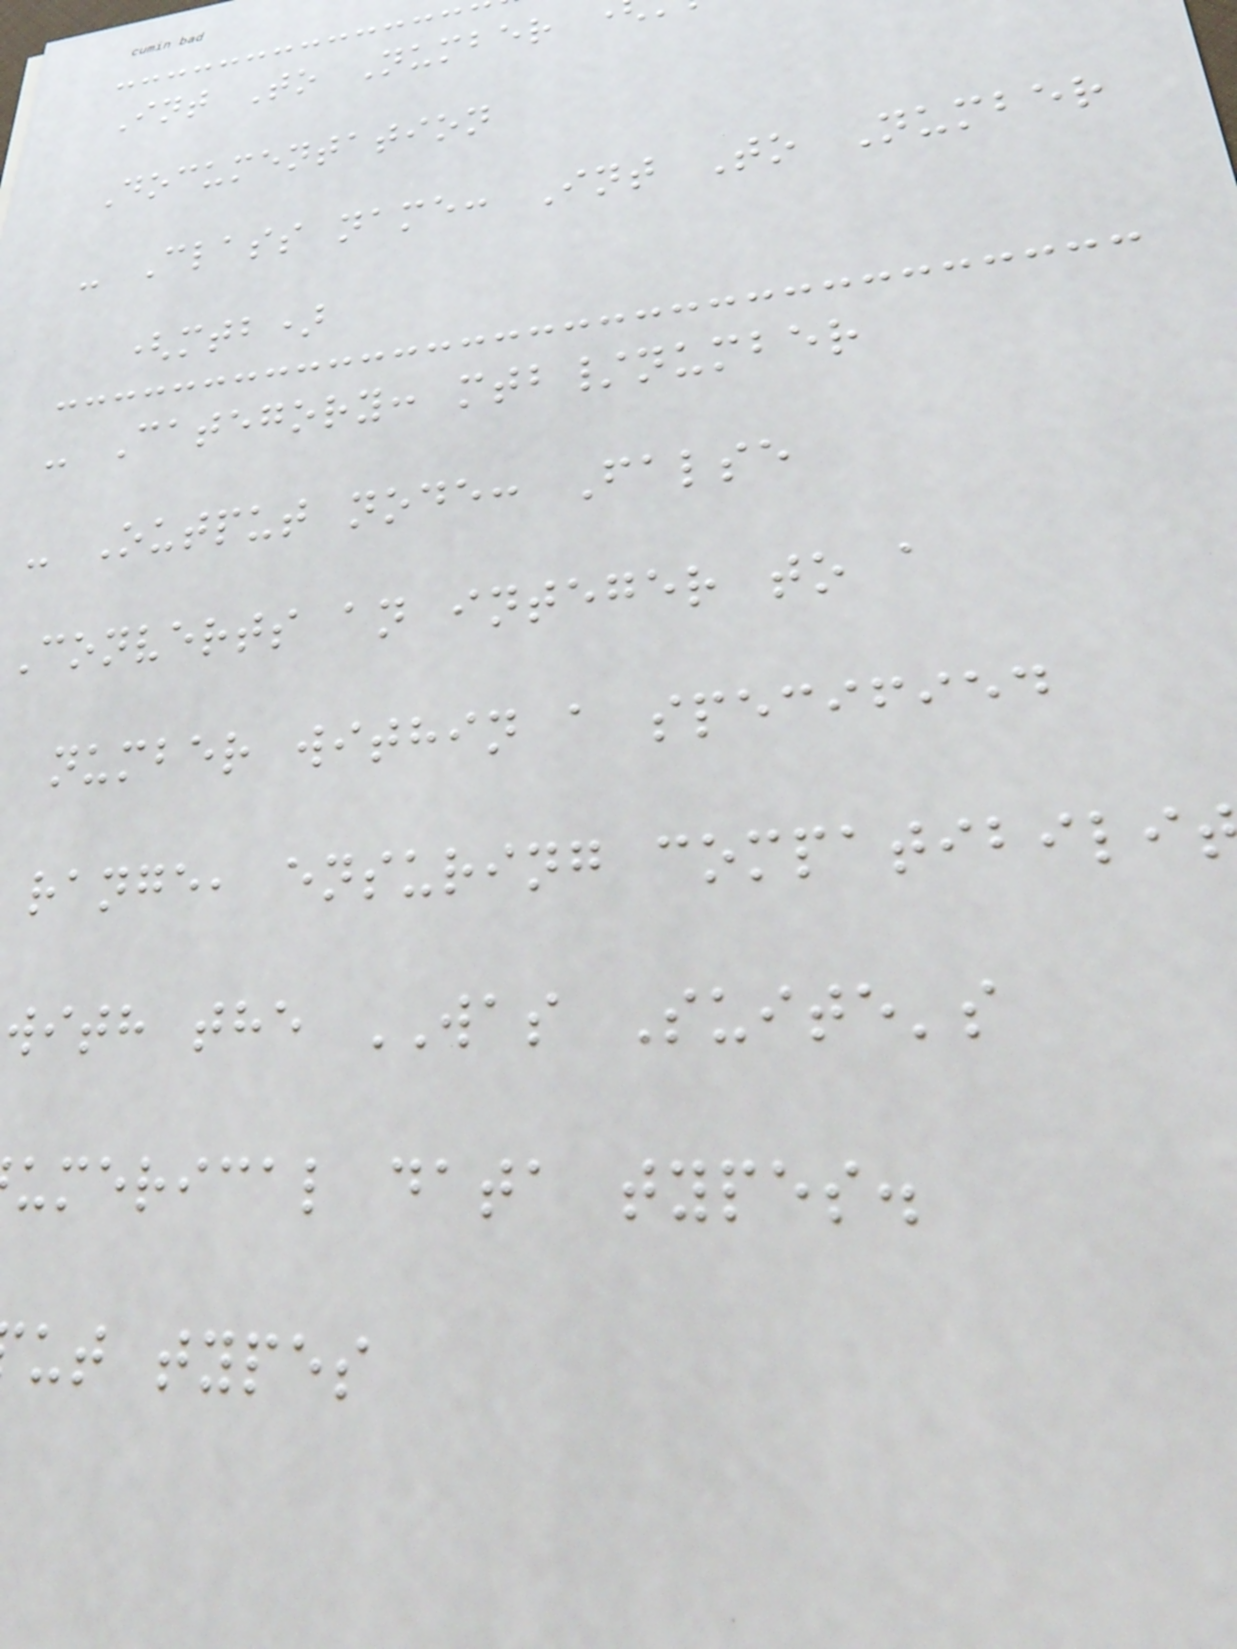Int To Number
Documentation
- Class name: Int To Number
(mtb)
- Category: mtb/number
- Output node: False
Converts an integer to a
number within a specified
range, ensuring compatibili
with the WAS Suite's
umerical data types.
ut types
